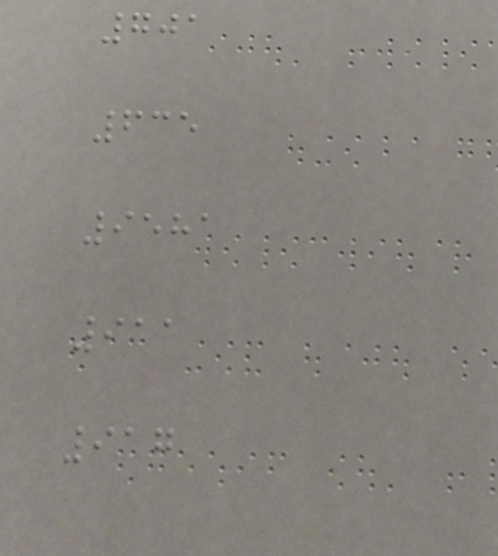701
635
9581
911
917
